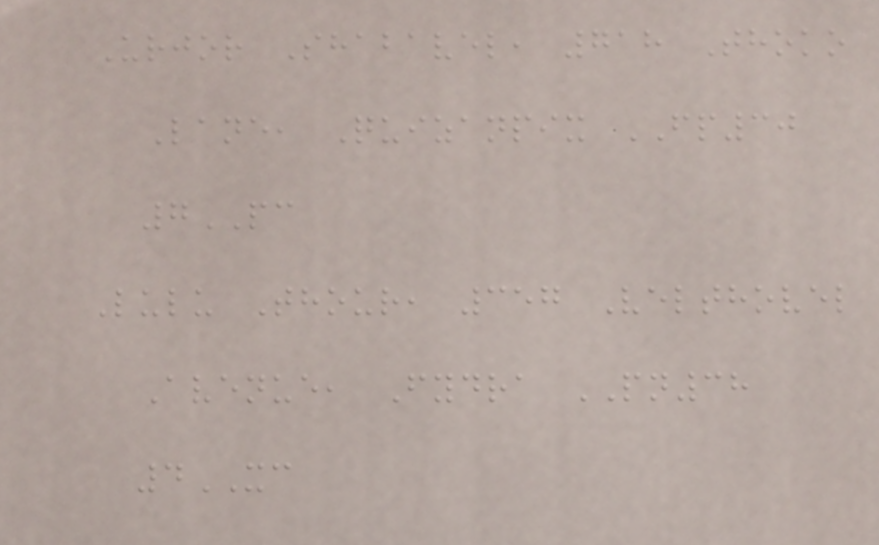Urjor Shabavel, 718 Thoko
Lane, Quizanpix FP30
7PC
Lulu Thour, 357 Velthovel
Avenue, Fydra PN38
4XC
